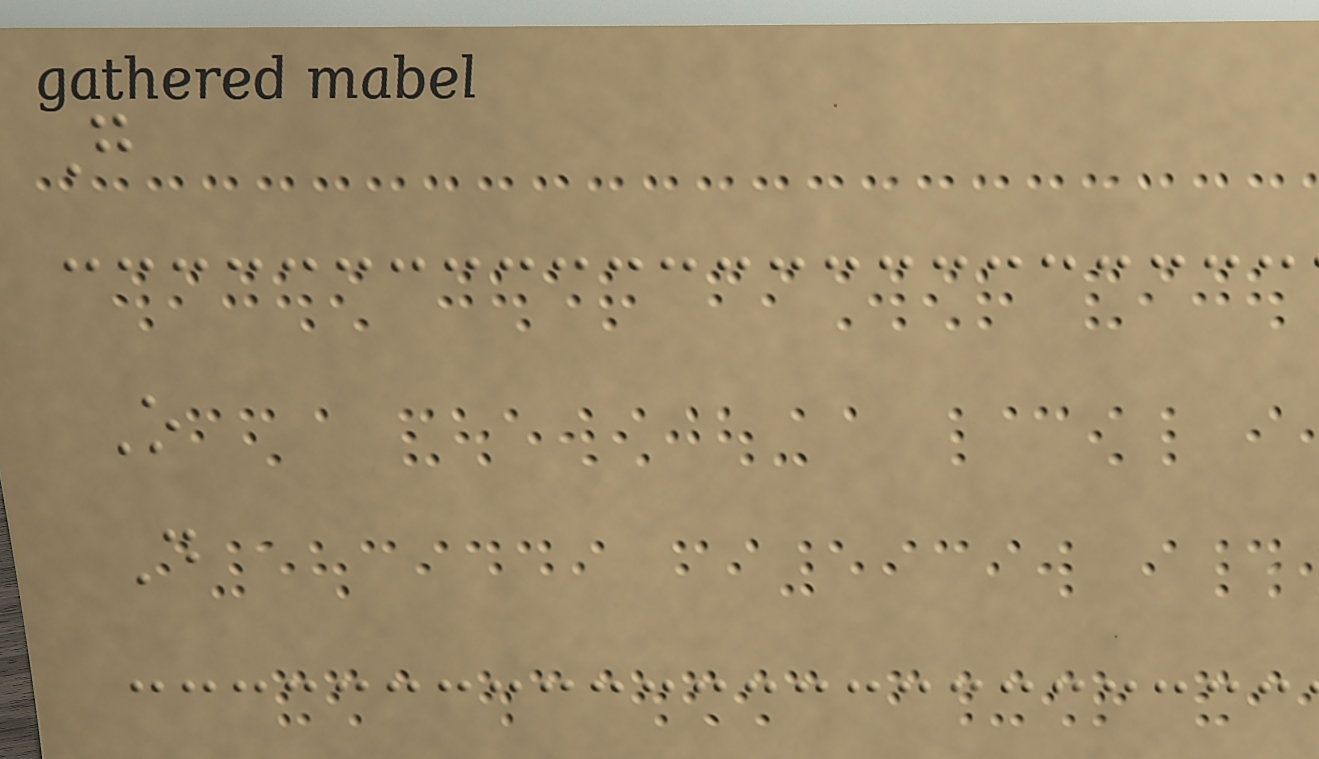G
O
D
